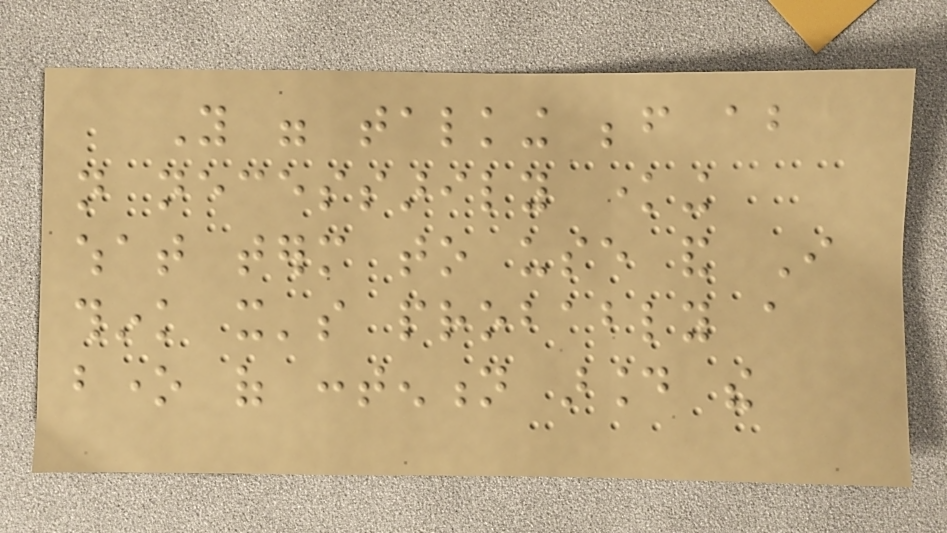You were talking before about
not necessarily knowing
what term to use and I
think it's probably a
bone of contention around the
